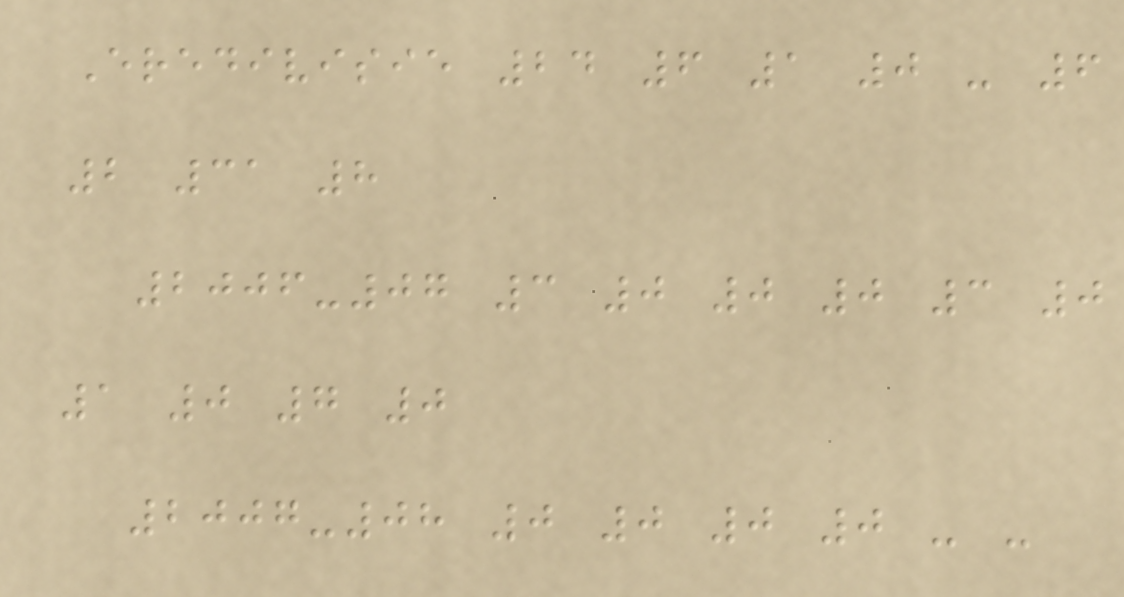Eredivisie 24 6 1 0 - 6
2 31 8
2006-07 3 0 0 0 3 0
1 0 7 0
2007-08 0 0 0 0 - -
